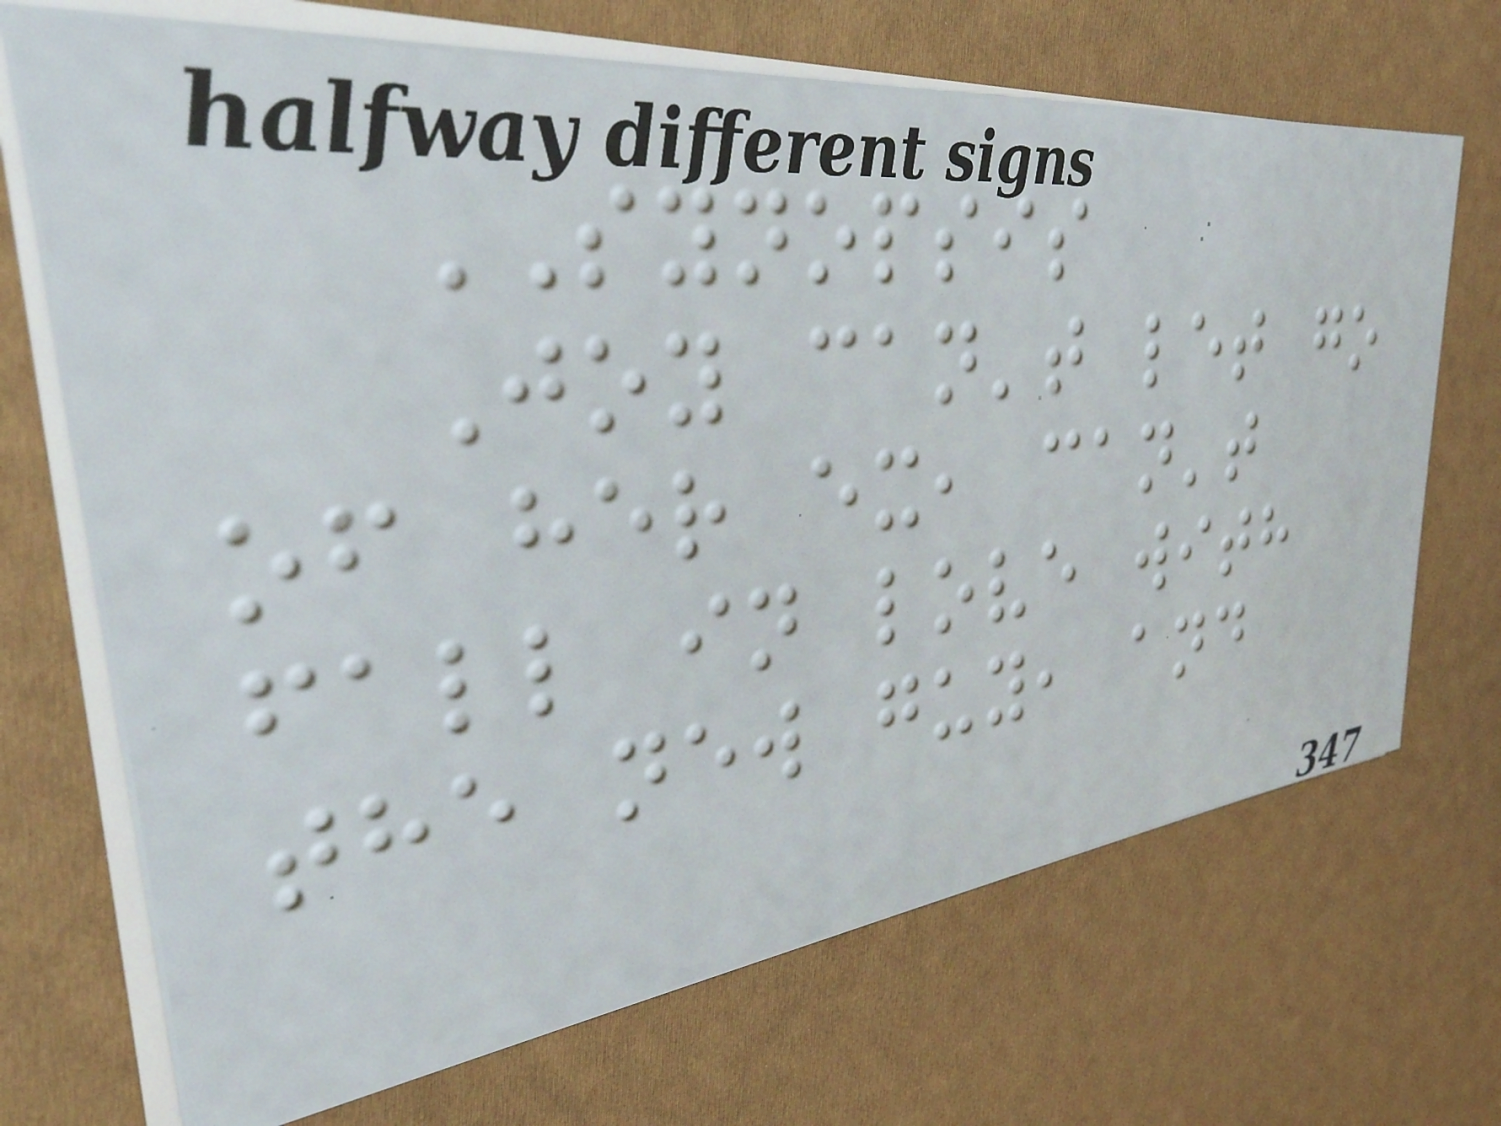SYNOPSIS
Joy can't let go
of her ex, can't
fall in love with
the new guy, and
